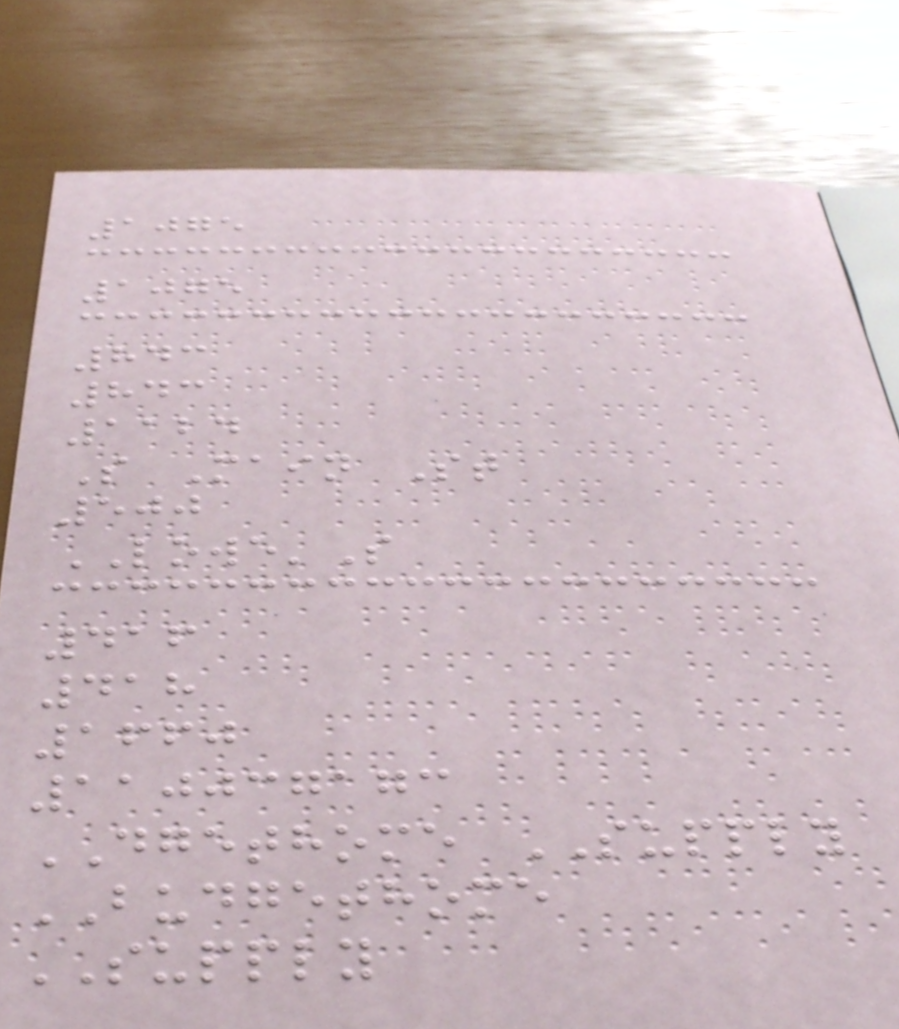1075
1075
843
843
1124
S Main St
500
LOWE'S
416
418
1660
110037173
DGETHOME SUPPLY
BUDGETHOME
SUPPLY
